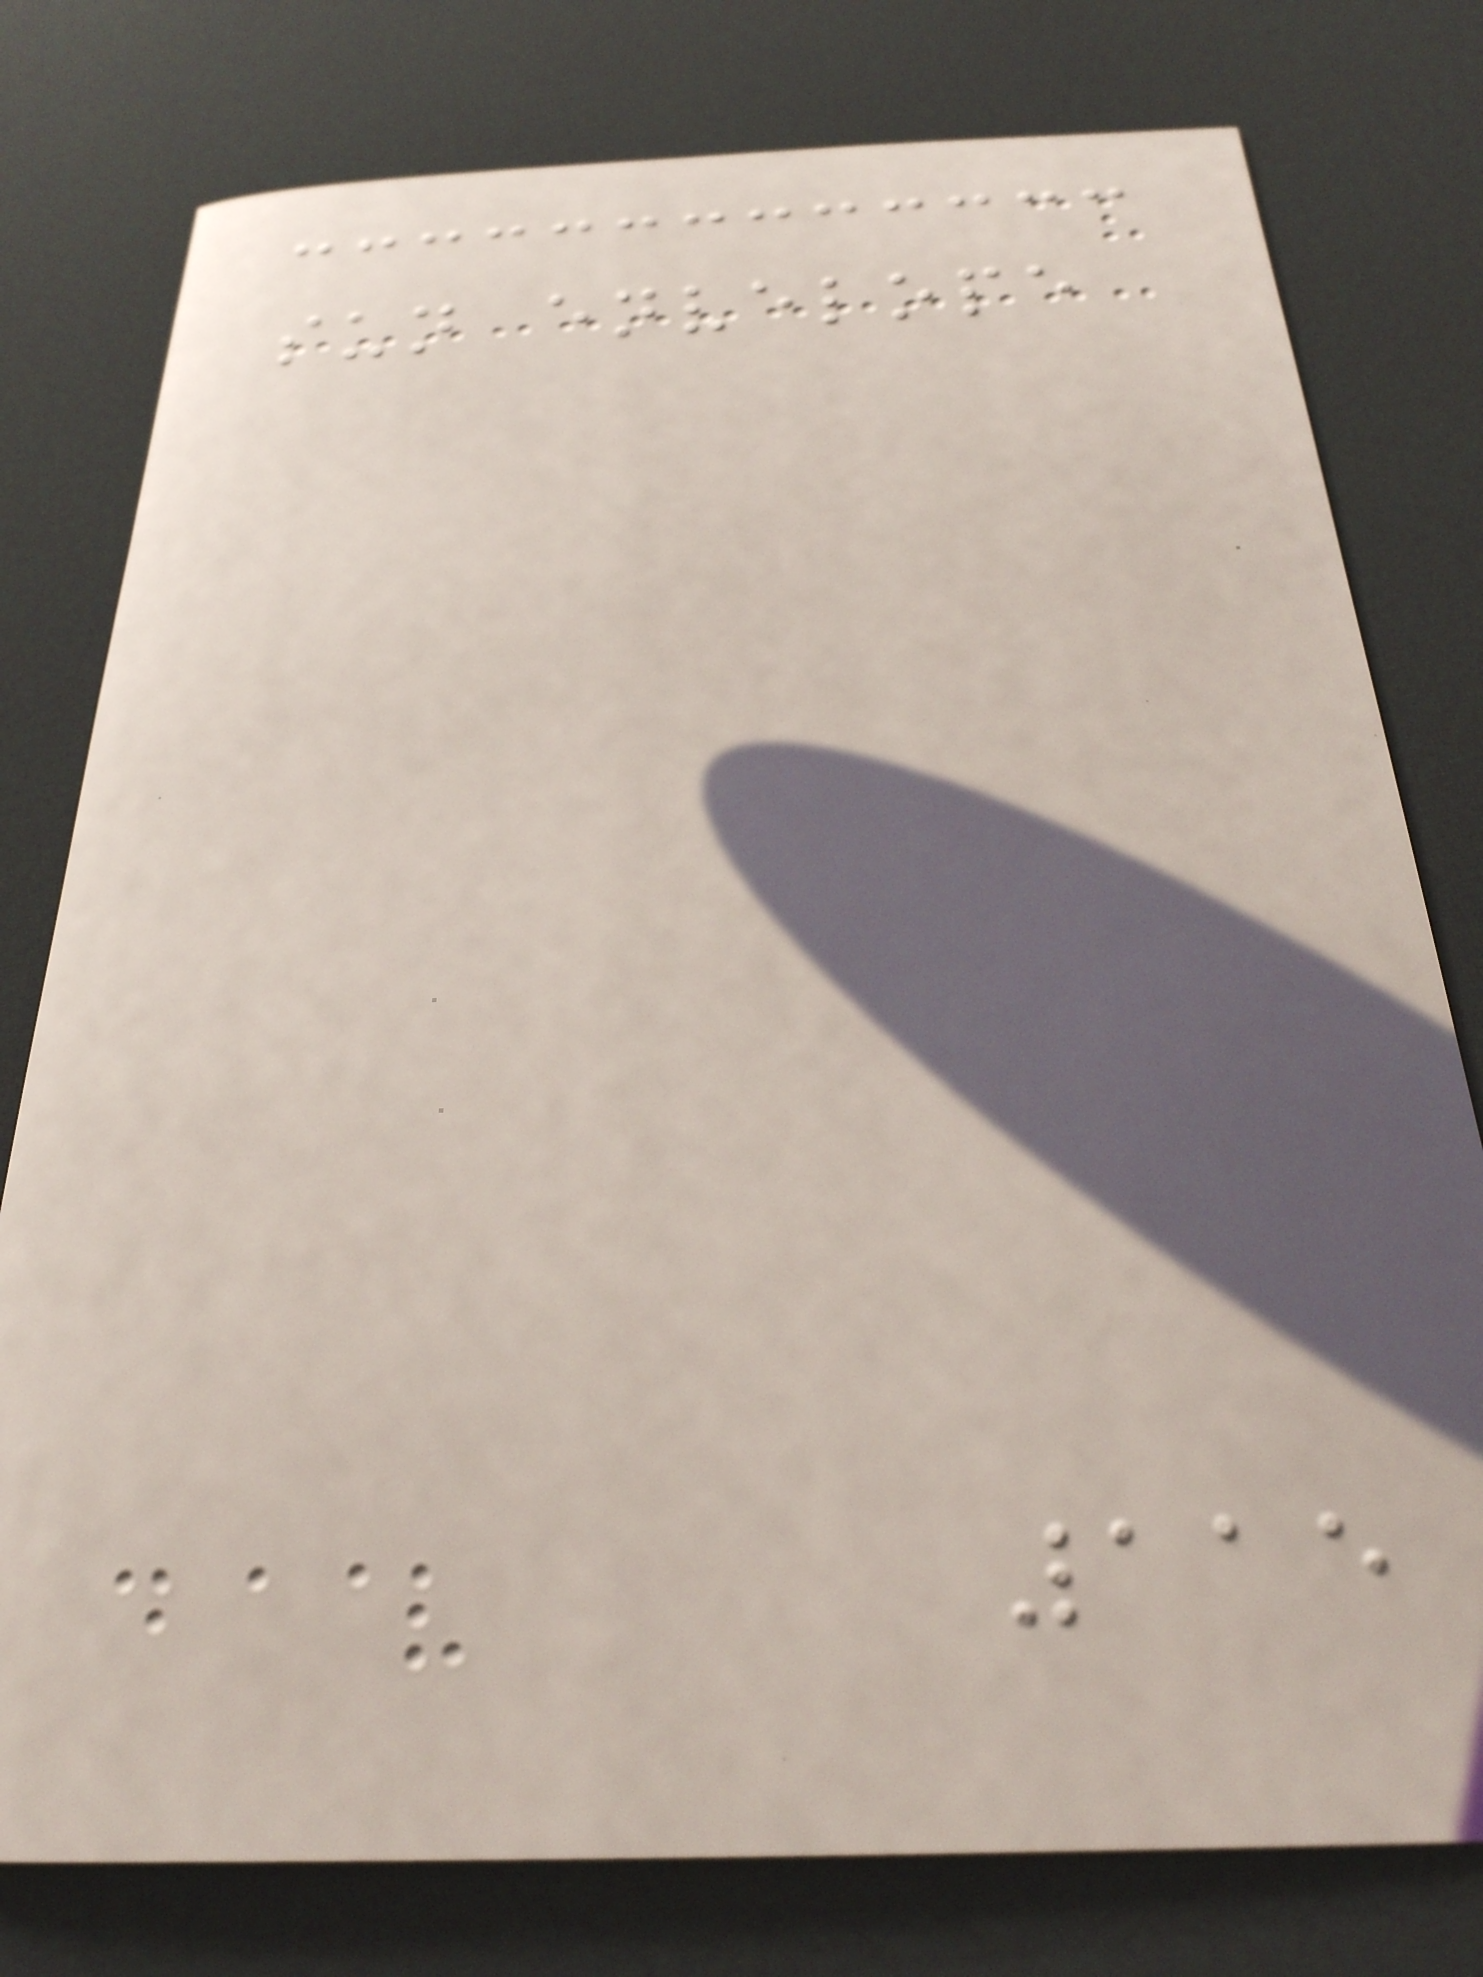sun envelope
115
